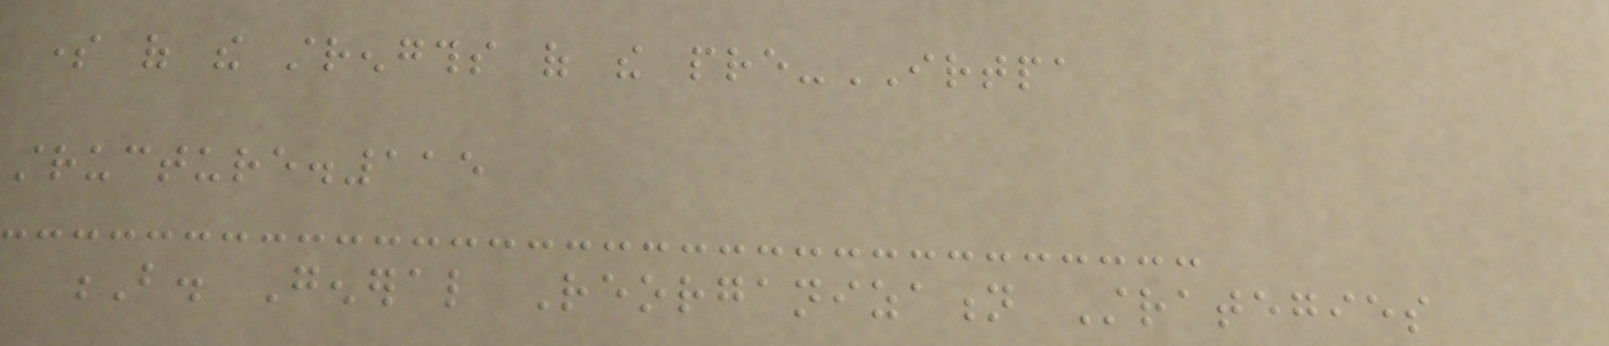some of the strengths of the pre-IRTPA
structure.115
B. General Reorganization Strategies
